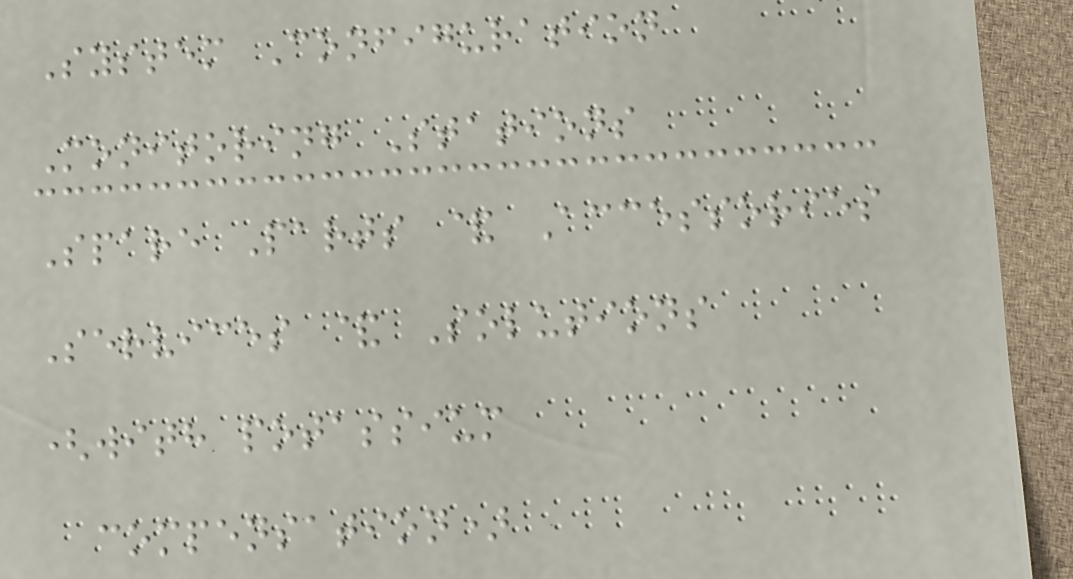System Configuration
Monitoring Stations
Spare Parts & Accessories
Services & Solutions
(with potassium
compensation)
